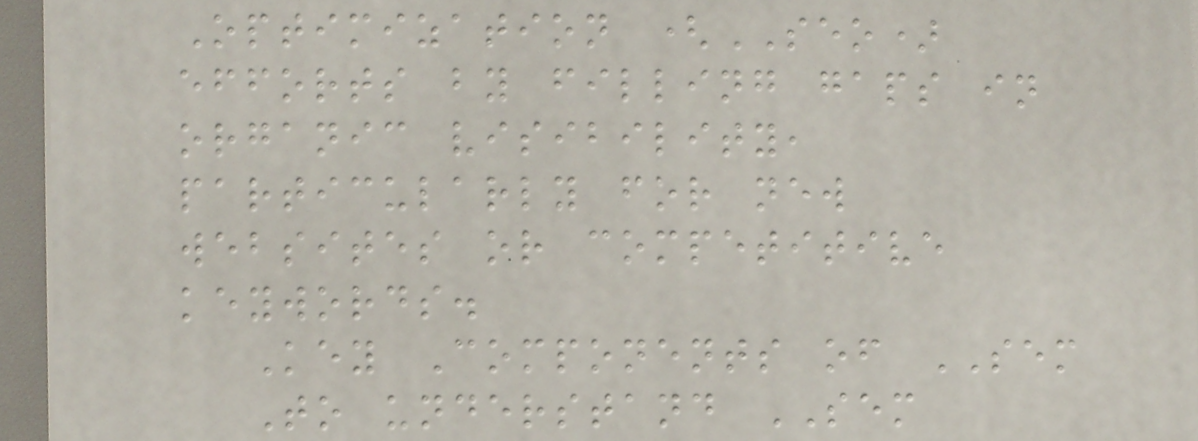Optimization (SEO)
efforts by filling gaps in
organic visibility,
particularly for new
websites or competitive
keywords.
Key Components of SEM
To understand SEM
